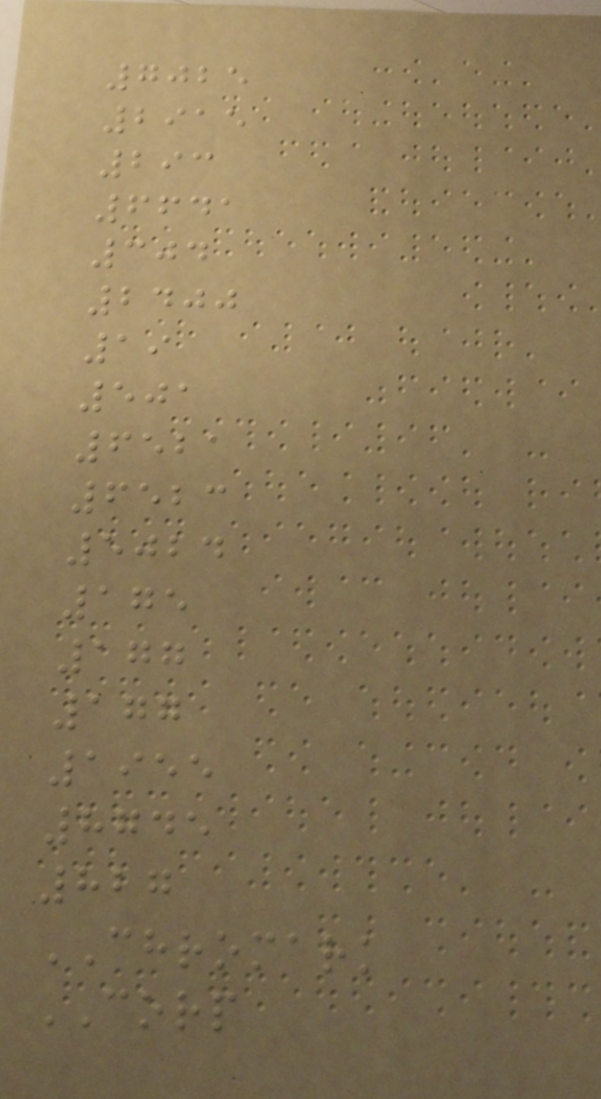7025
2915
293
6641
304
2400
19
501
6521
6523
5024
175
177
177
1955
8745
827
CHROMARK
CORP
